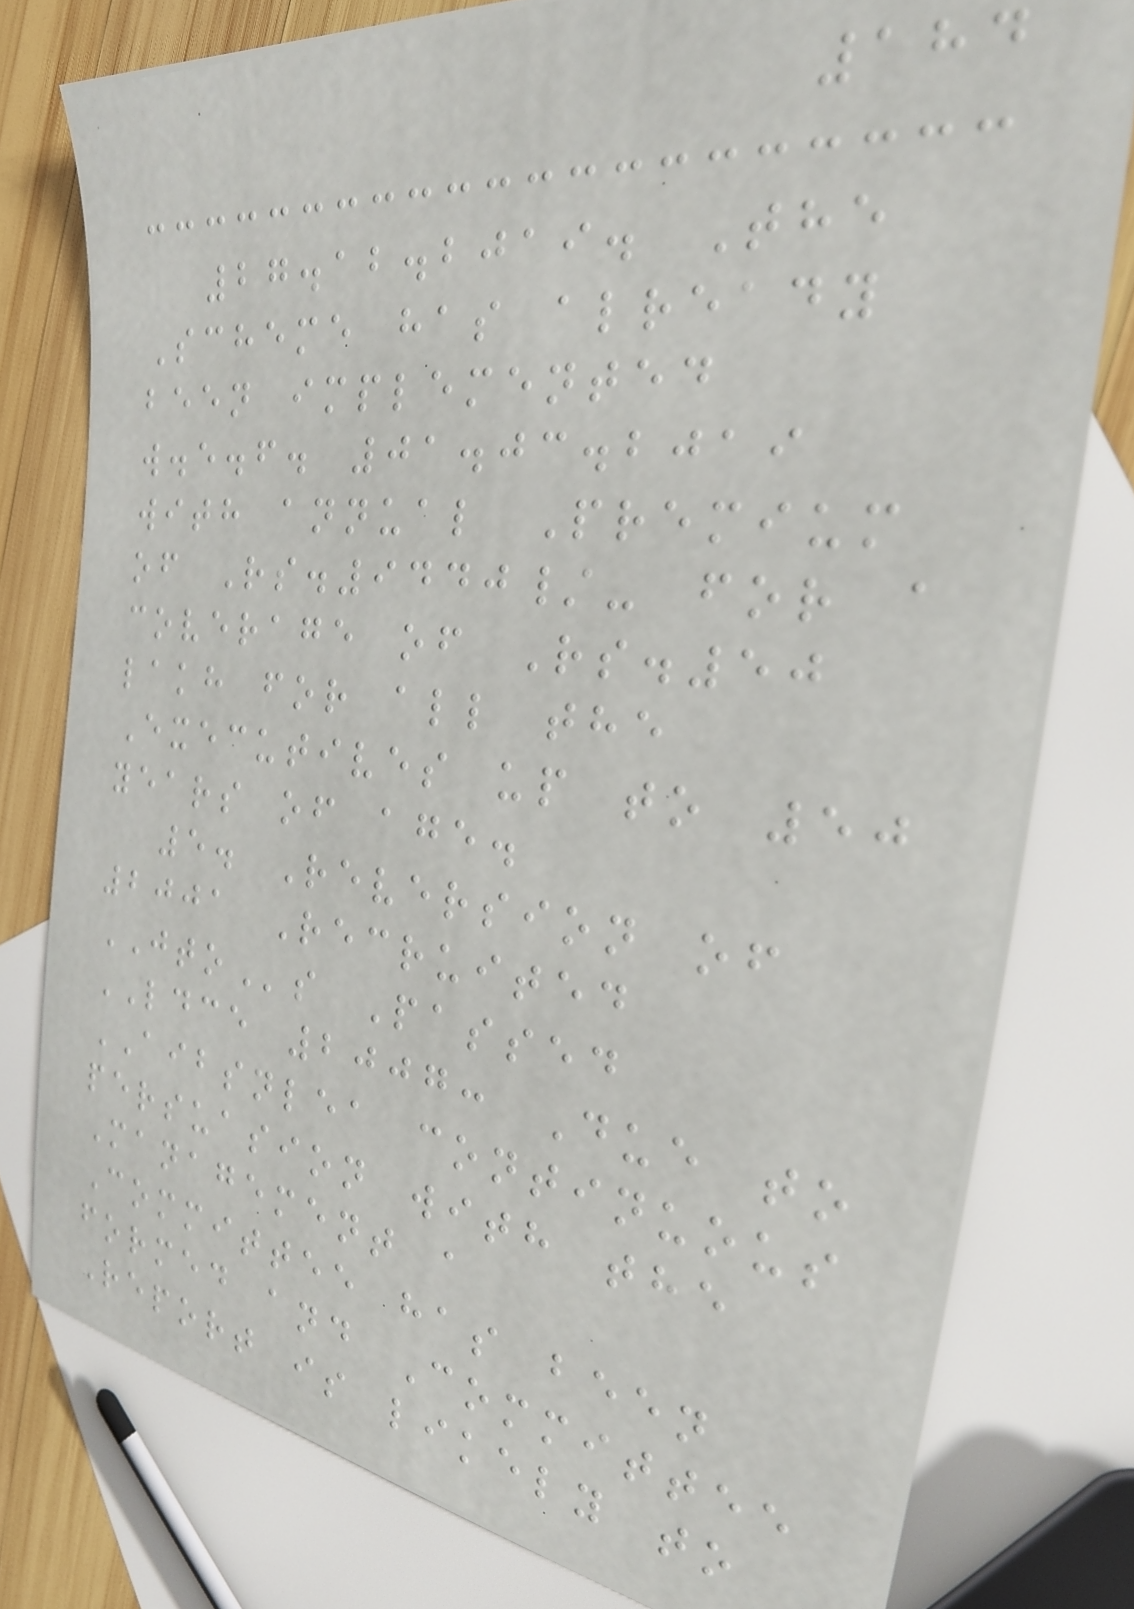184
27.12.2019. The
Scheme has already
been implemented
w.e.f. 01.03.2019
with annual Premium
of Rs.9440/- for a
coverage of Rs.50
lakh for all the
Executives up to 50
years of age.
5. Reversion of
2001 Recruited
JTOs Passed
LDCE 2007: Due to
AIBSNLEA continuous
persuasion with the
Management a
Committee has been
formed and Committee
Report is likely to
